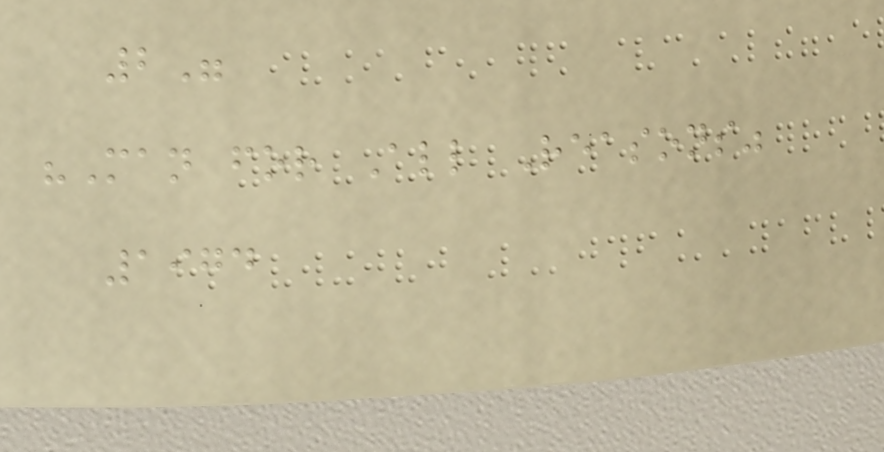2"
"Man for All Reasons"
1974
